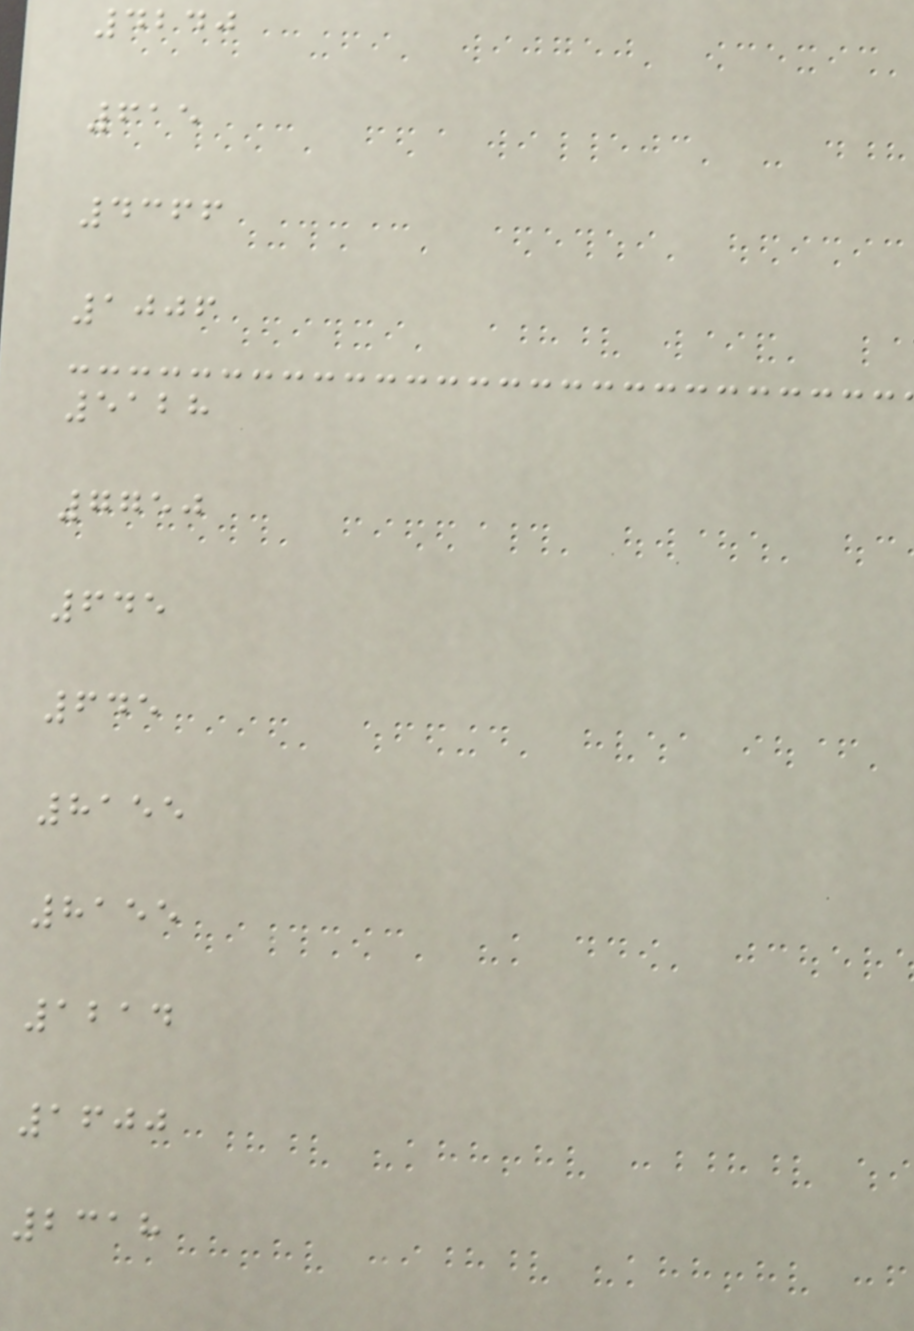4240
615
4366
1006
5128
7750
645
645
8155
8155
1214
1600
2318
